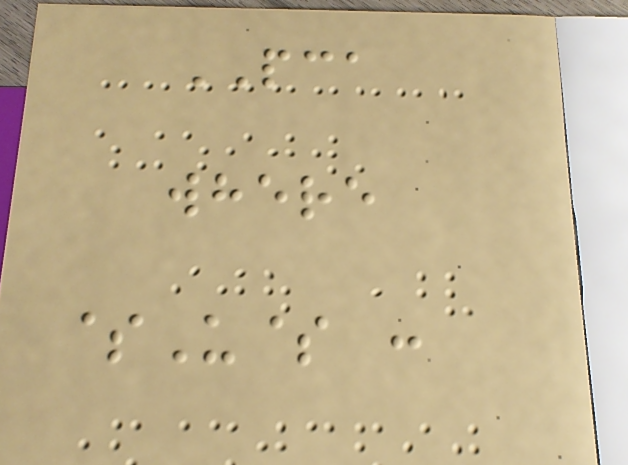PCA
where
$U$ :
